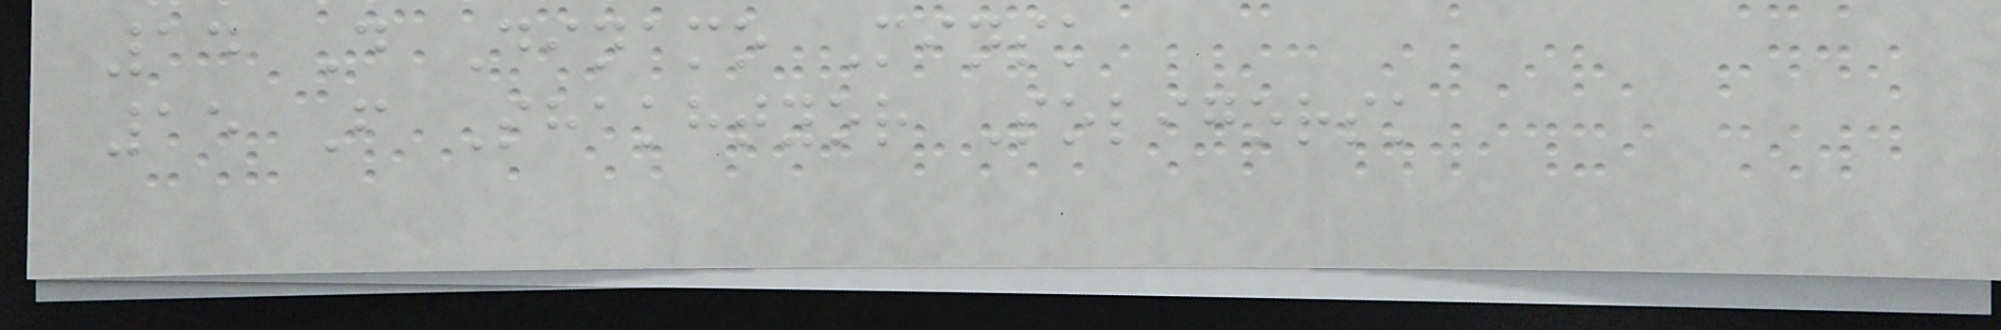14 D Dinamo Minsk
15 F Shakhtyor Soligorsk
